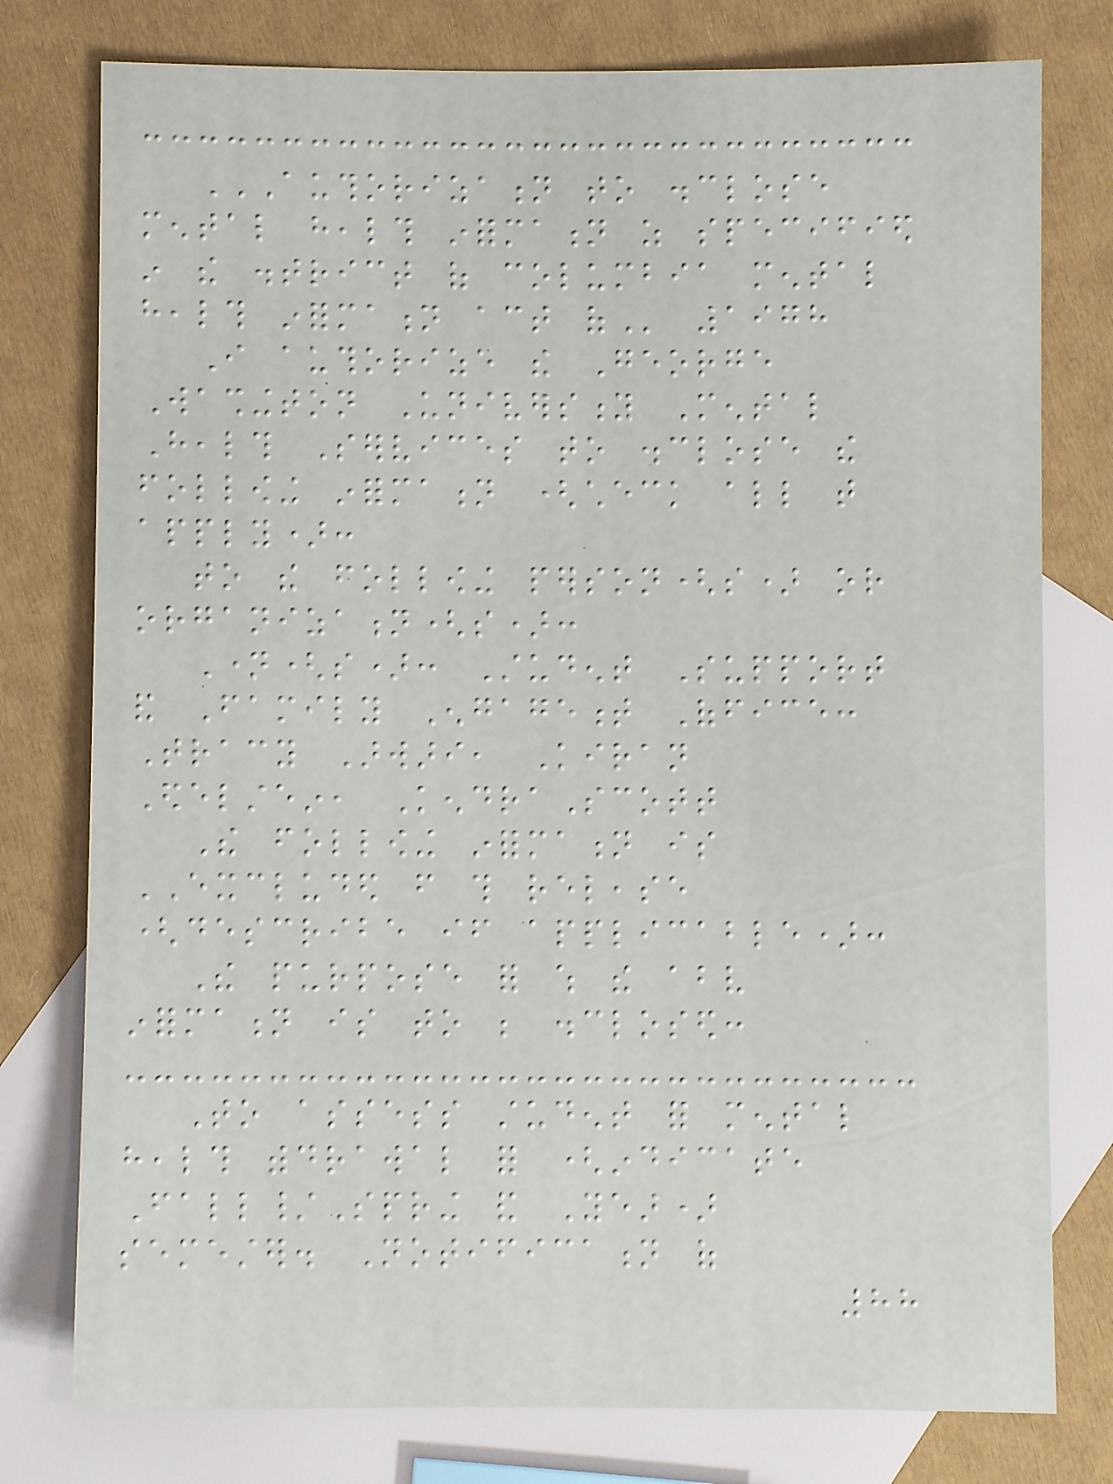AUTHORIZATION TO DISCLOSE
MENTAL HEALTH INFORMATION AS SPECIFIED
IN THE DISTRICT OF COLUMBIA MENTAL
HEALTH INFORMATION ACT OF 1978
I authorize the George
Washington University Mental
Health Services to disclose the
following information (check all that
apply):
to the following person(s) or
organization(s):
Name(s): Student Support
and Family Engagement Office:
Tracy Arwari, Kiran
Edelstein, KendraScott
The following information is
EXCLUDED from this release
(describe if applicable):
The purpose for which the above
information is to be disclosed:
To assess student for mental
health withdrawal for (indicate
Fall/Spring and Year)
semester. Notification of
88
